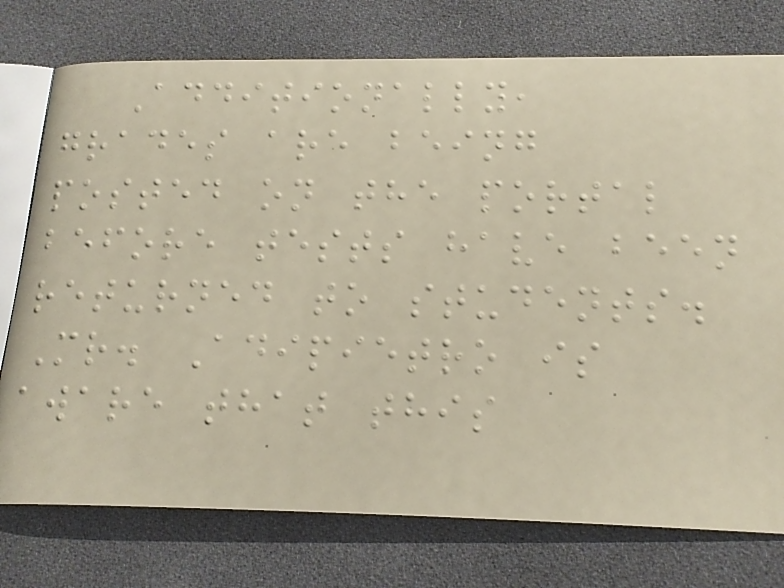Additionally,
grades are being
posted on the portal
before tests have been
returned to students.
Mr. Adipietro is
aware that this
